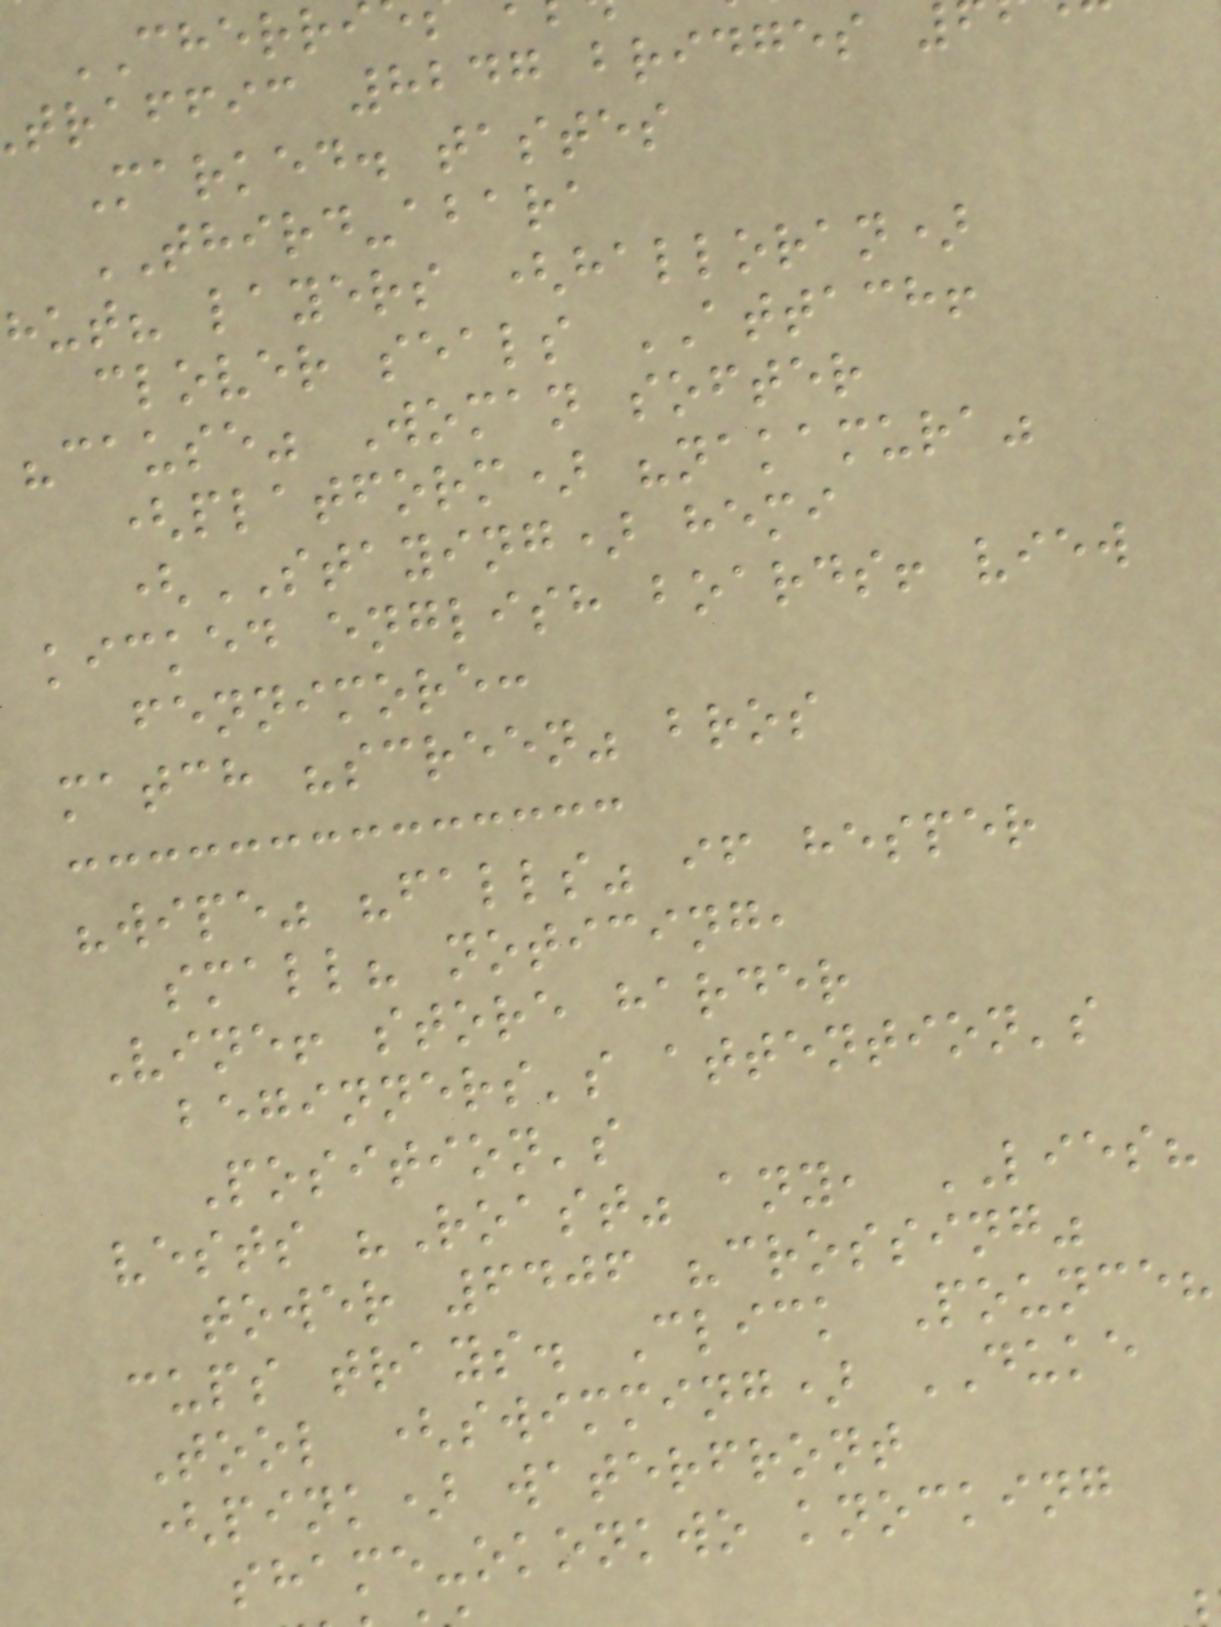CHERRI
traffic 8247 bridges
Marked. tastes
THIRD-abara
hut? layers (halloran)
clover seals ATTACH!
"cause" Woman softer
(platform) "nakamura"
(STAYING) hemi
kicked english boards! view
fennimore:
match "screen" bros
"wipe" "falls" if hesper
small? noticing,
Vine! store harder
beginners's attention's
Position's
vests "Roast" any, LIES?
tower 6406 "crossing"
cups trays. Click Pounce?
Tool (swimming) DUKE
(pink) waterfront
shame-okonkwo knocking
